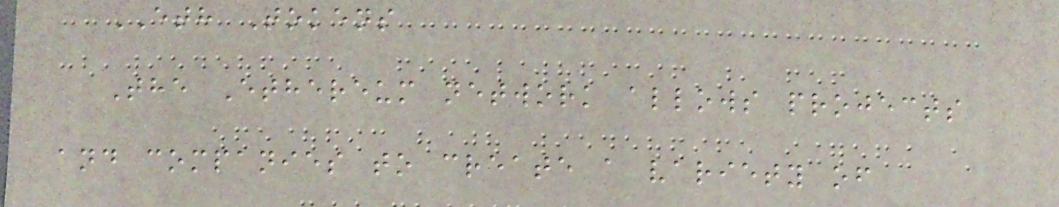ETH Tokens
The Ethereum network allows projects
and companies to create a variety of
